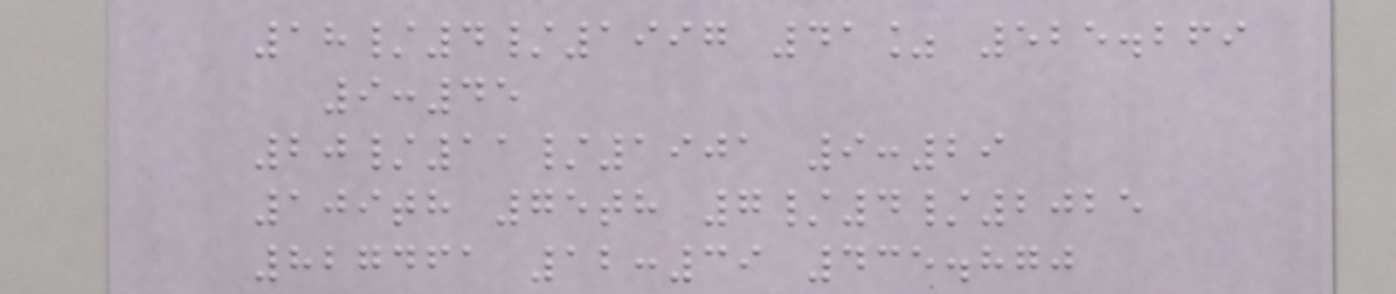18/4/1997 41% 525.269
9:45
20/11/1901 9:29
109th 75th 7/4/2025
827461 12:39 435.870
